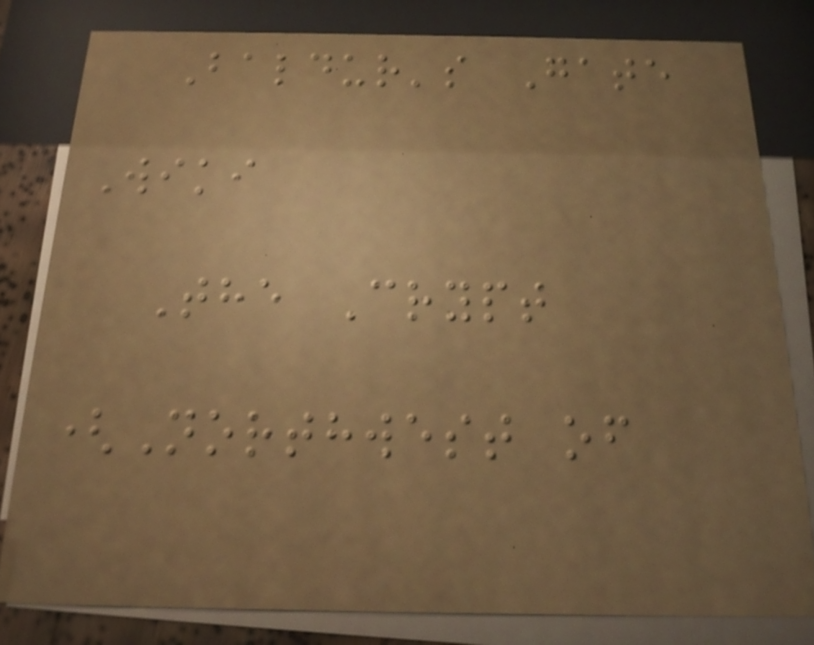Baldur's Gate
Wiki
The Crypt
(Northwest of
